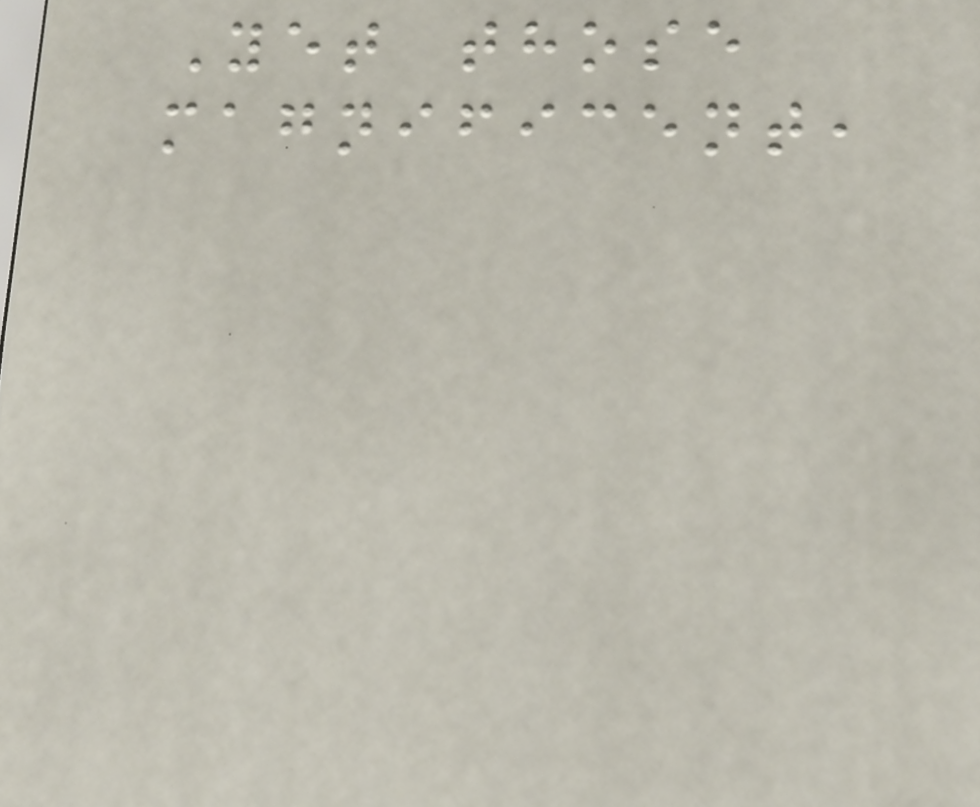Yet those
magnificent,
